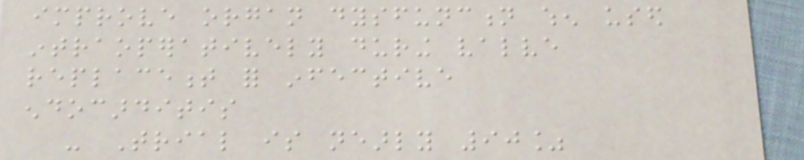improve organ dysfunction when used
intraoperatively during valve
replacement for infective
endocarditis
- Trial is nearly 90%
